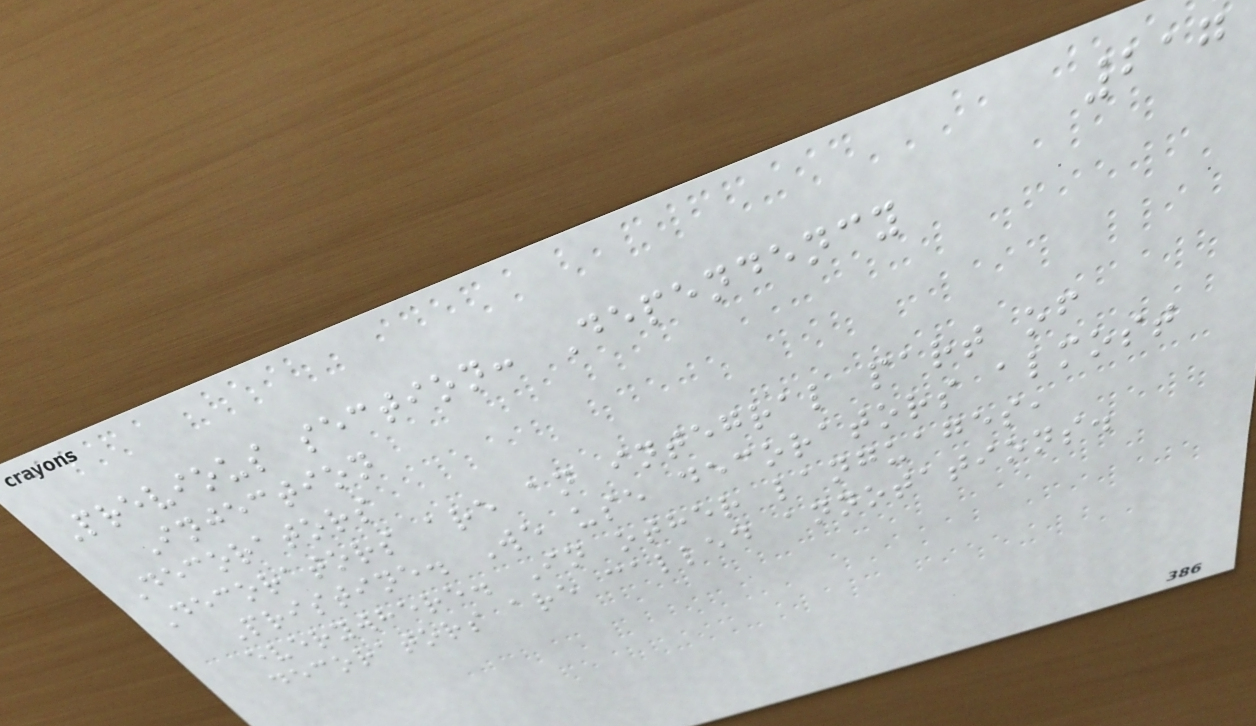217
Previous section: Dependency
Injection
Decorators
Decorators are an integral part of
Pristine. We use decorators almost
everywhere. In other languages,
decorators are called annotations.
